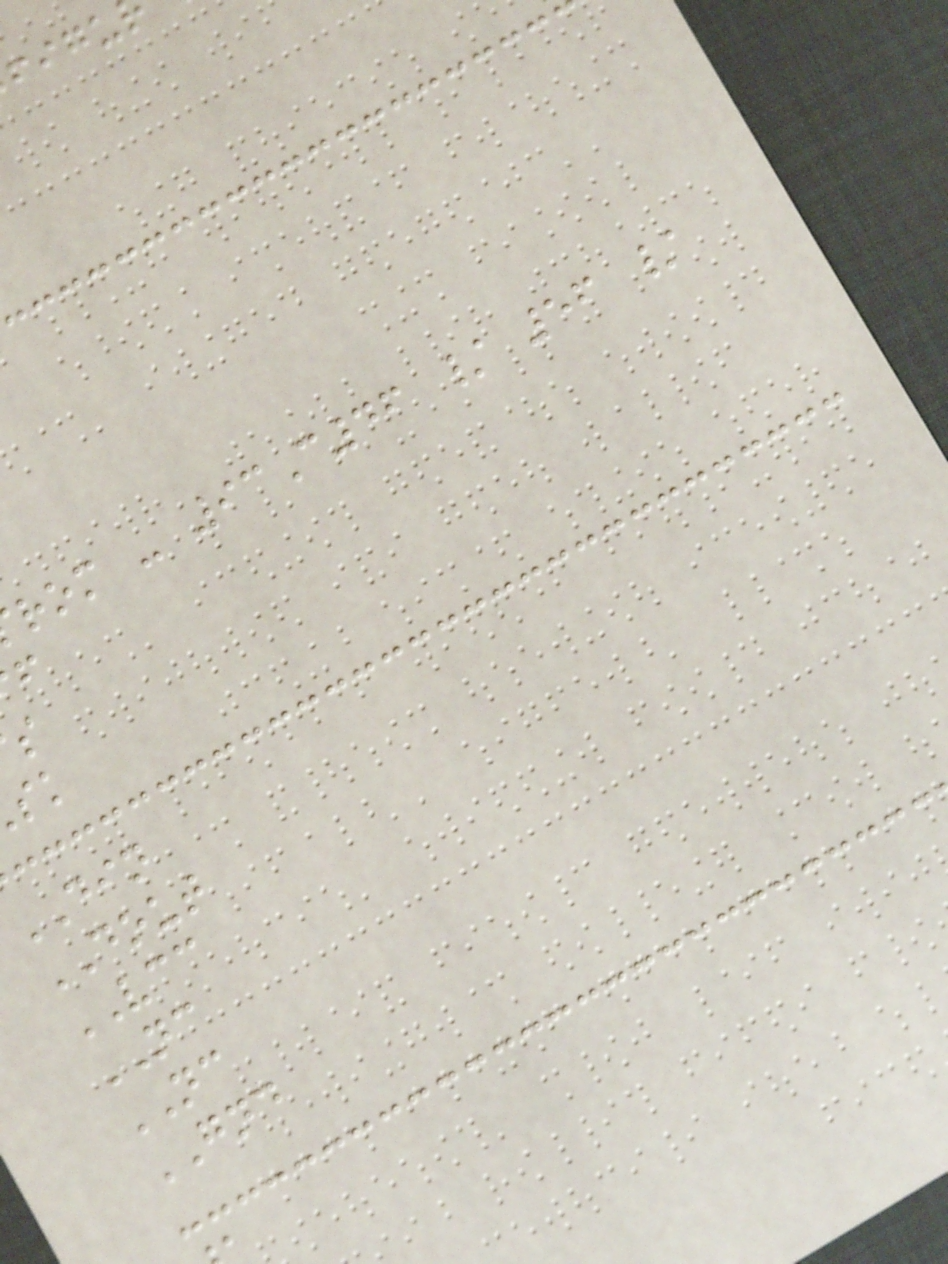rom - 93C46 / 56 /
DIN
DOUT
VCC
NC
NC
GND
